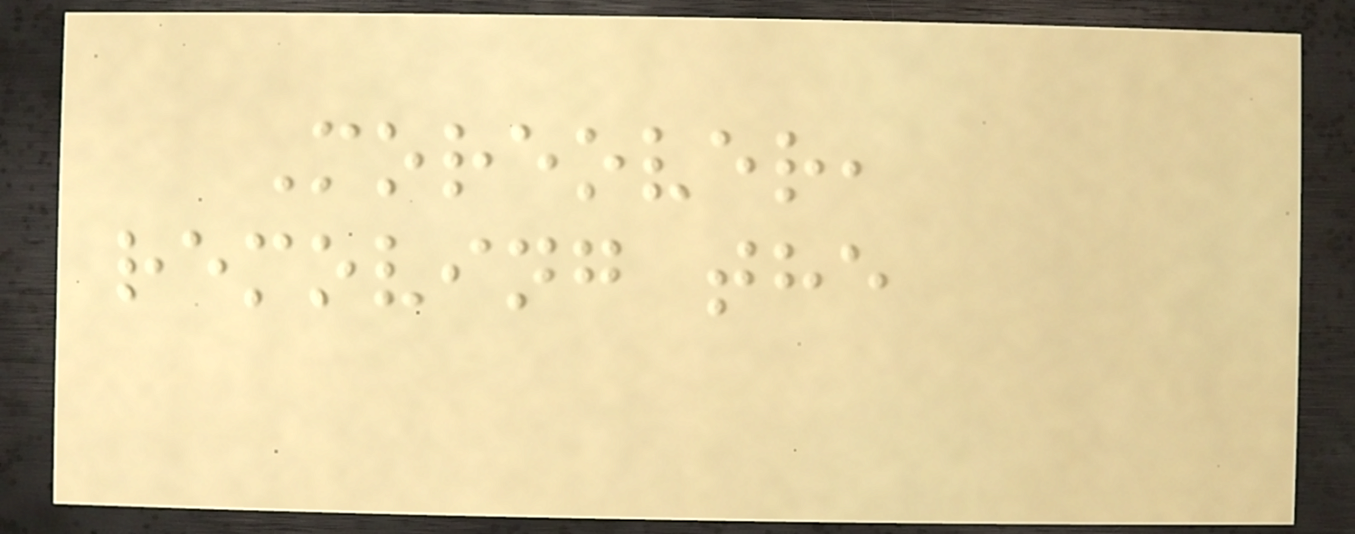Moreover,
removing the
